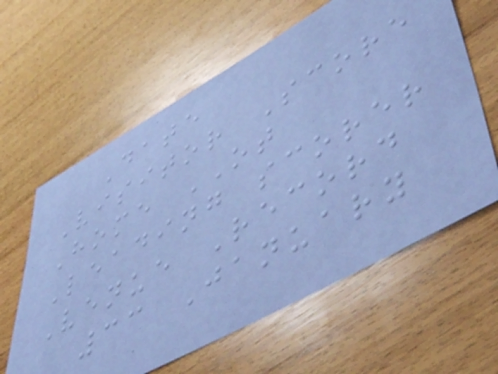Date
Visitor Score
Home OT
Leading scorer
Venue Record
33 January
